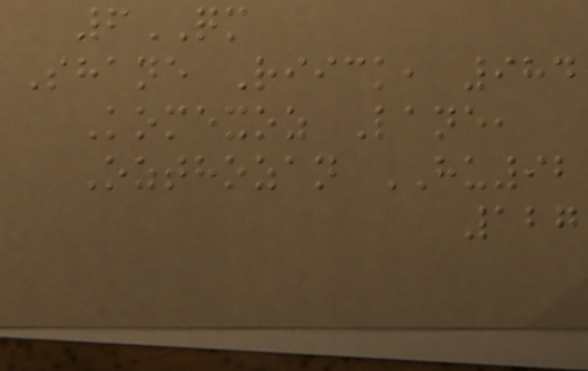6QM
Shane Riick, 984
Komexoz Lane,
Ozthozan HU92
127
